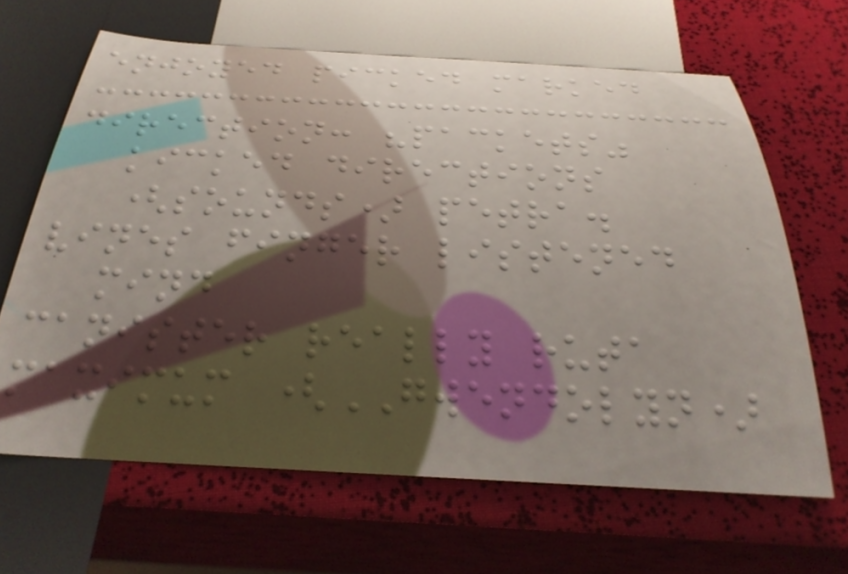enjoyed picked marked
direction: "packets"
kicked directions
(sounds) petra.
vines finger listened
mind
canister really ruta
maximum (GWENDOLYN)
